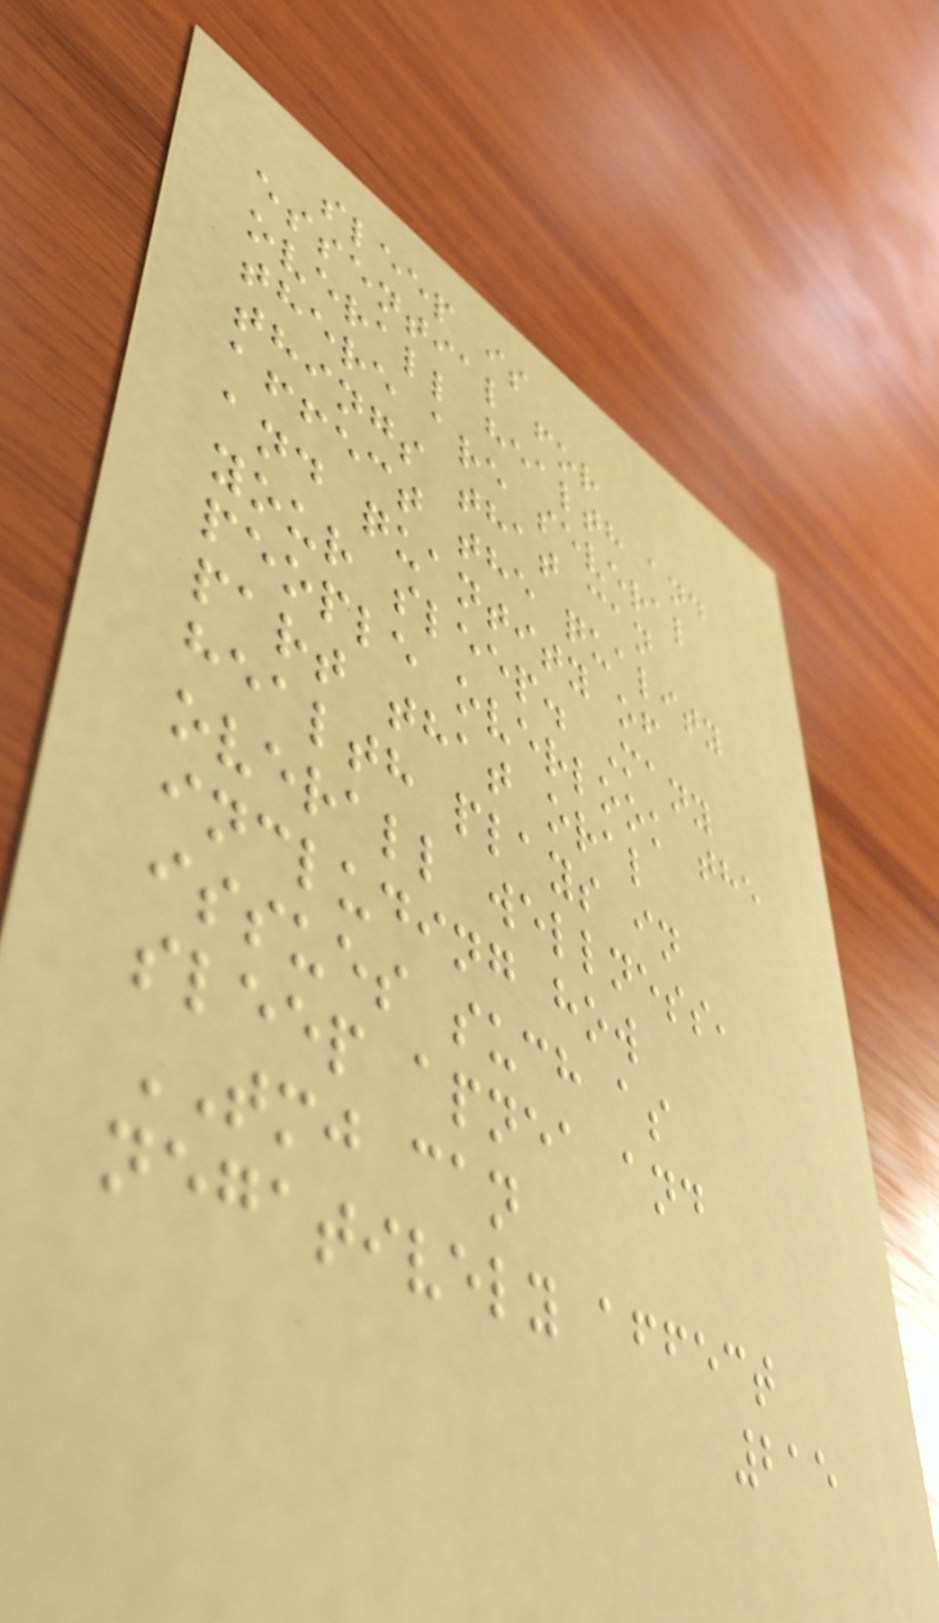sleep is
essential for
overall health and
there are several
things that can
affect the quality
and quantity of
your sleep. Many
people overlook the
part that oral
health plays in
overall wellness,
including how
issues such as
sleep apnea and
TMJ can
negatively affect
215
